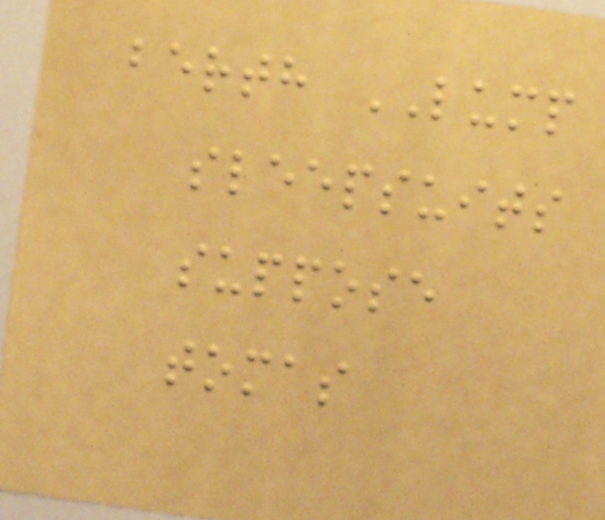berth LUMP
sleepsuits
suppose
tomas
